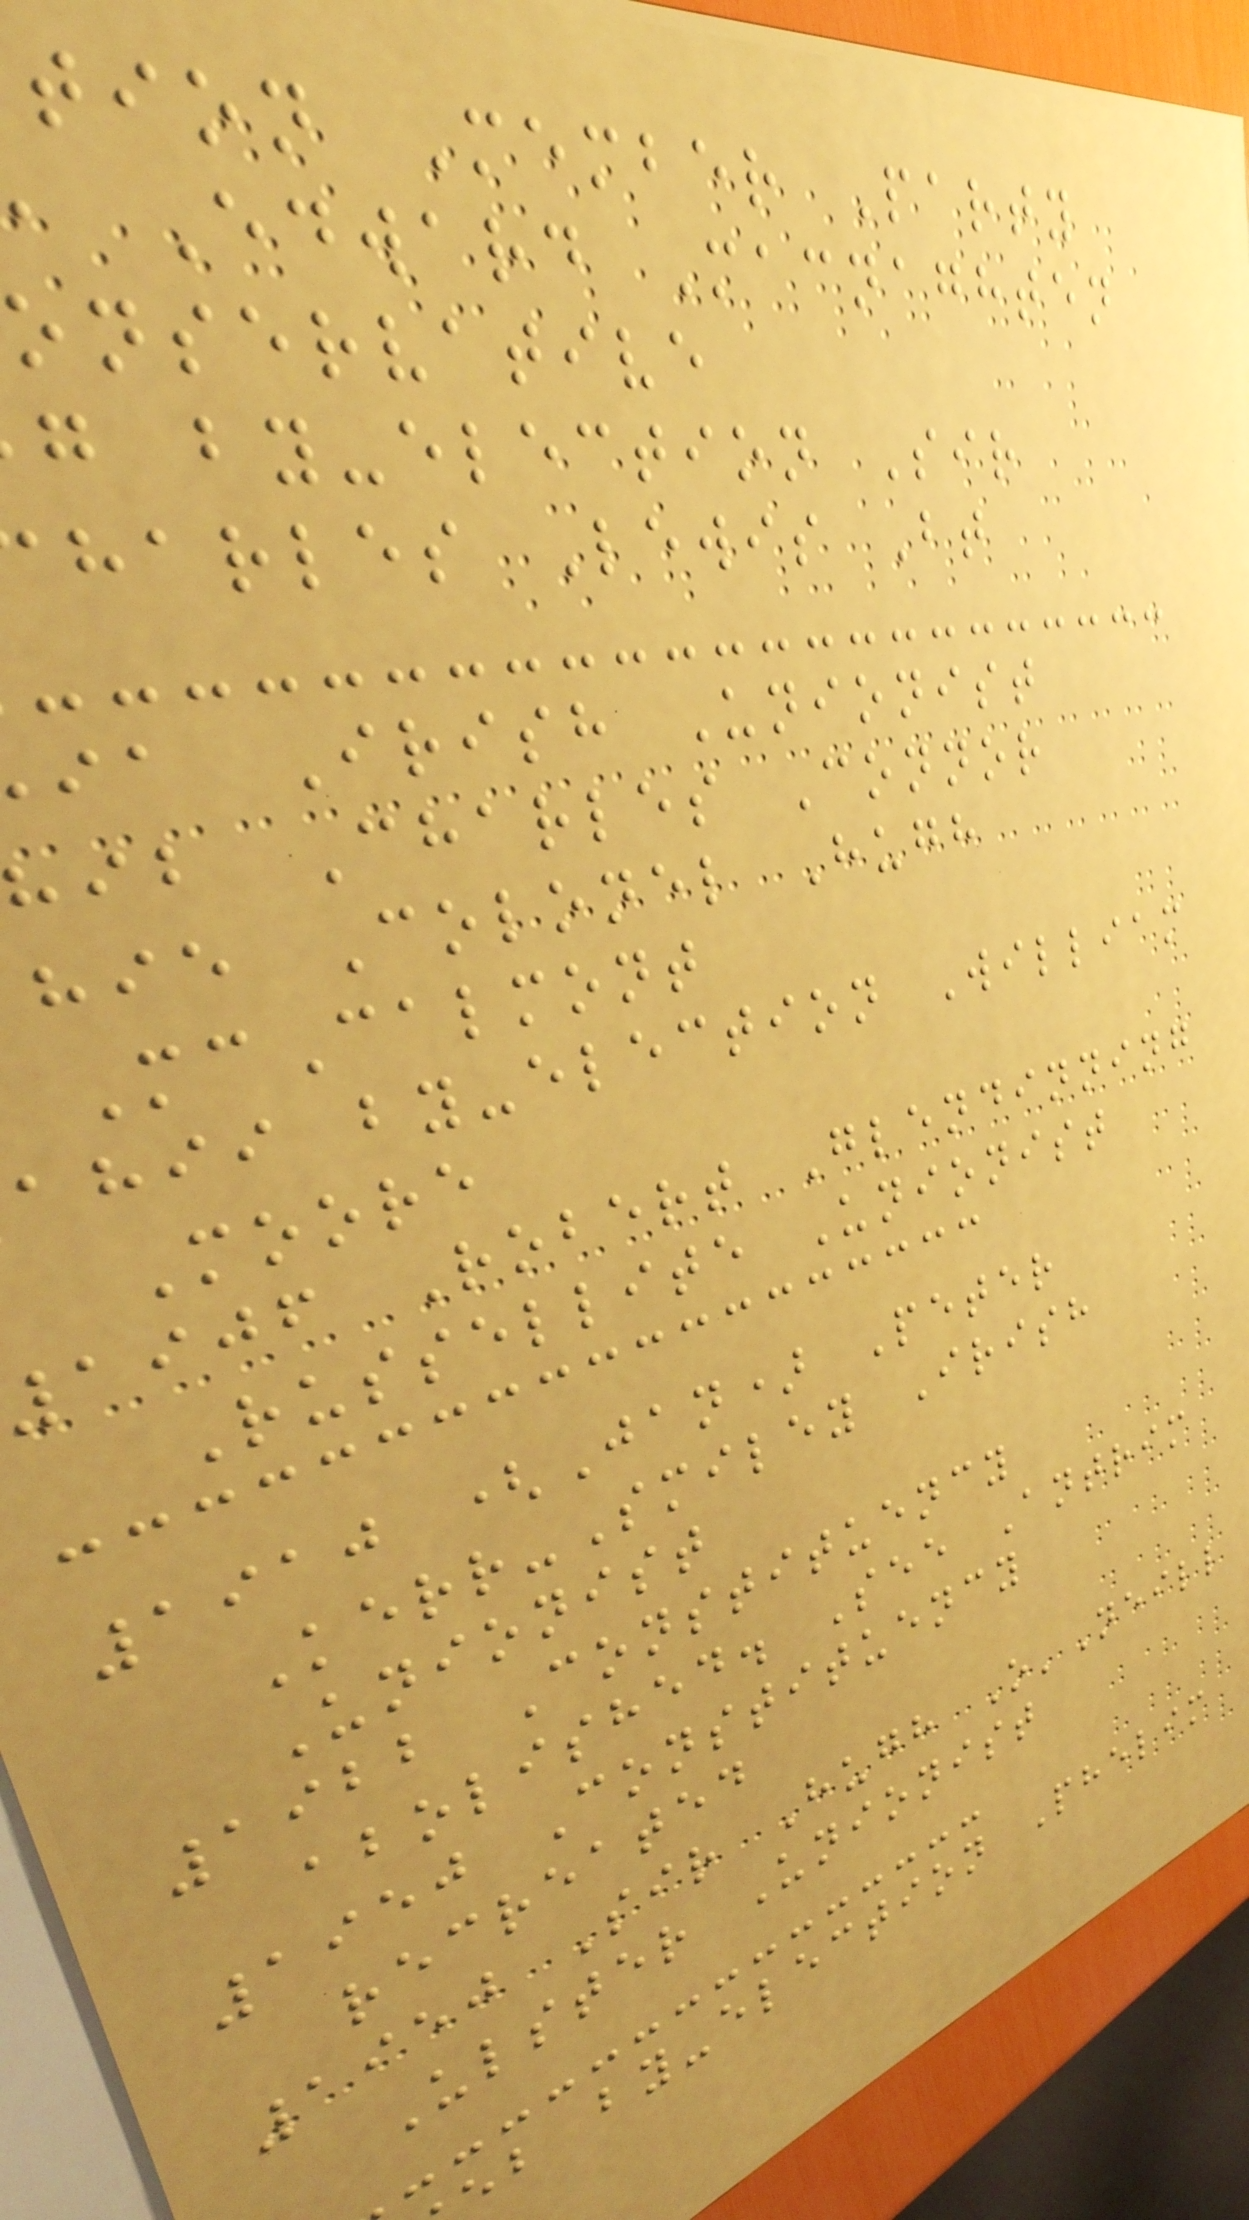tion Member Party
Edward Macnaghten
onservative
g by-election Sir
harles Lewis Bt
ia Irish Unionist
hib Charles Connor
hie Colonel Hugh
McCalmont
ahii by-election William
Moore
aijf Robert Glendinning
Russellite Unionist
1910 (Jan) Peter
Kerr-Smiley Irish
Unionist
1922 Constituency
abolished. See Antrim
1950 Constituency
recreated
1950 Sir Hugh O'Neill
Ulster Unionist
eb by-election Phelim
